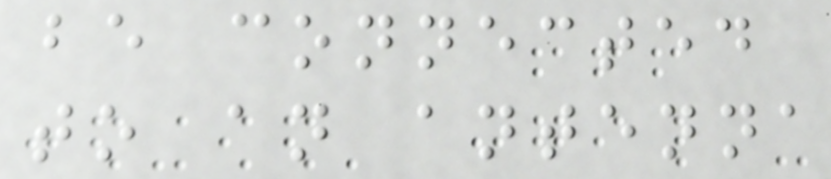be connected
to an antenna
